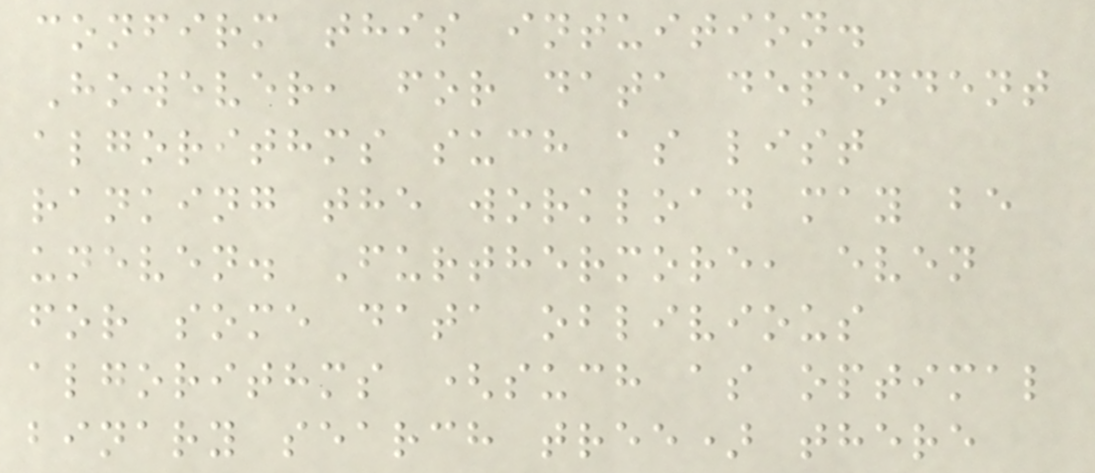confirm this intuition.
However, for data dependent
algorithms such as list
ranking the workload may be
uneven. Furthermore, even
for some data oblivious
algorithms (such as optimal
binary search tree) there
